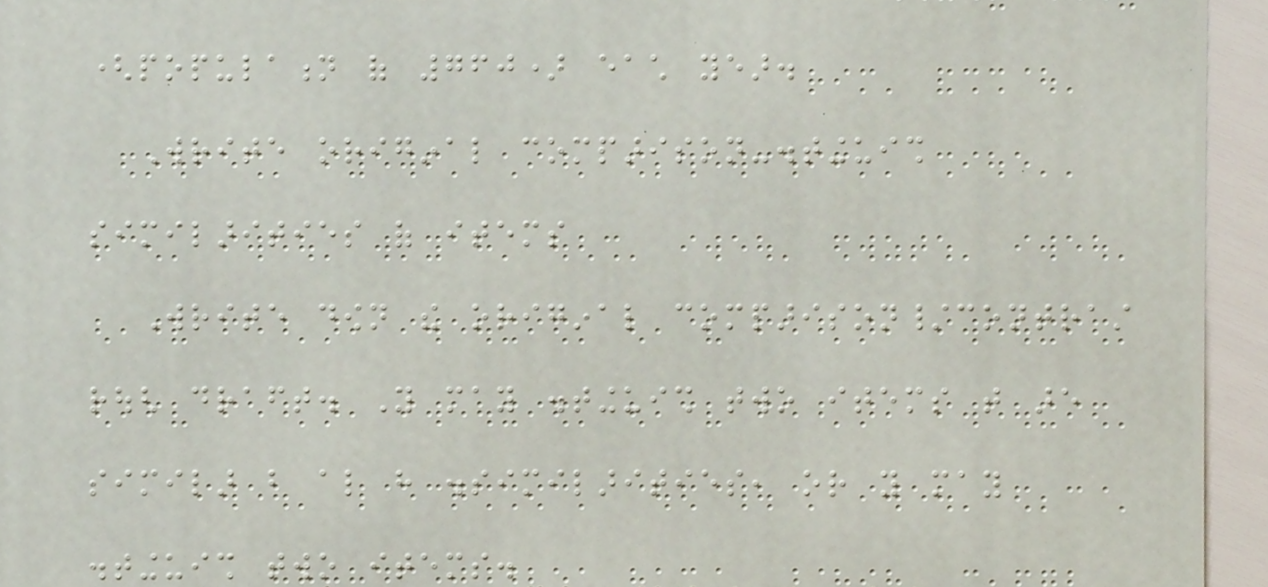(population of 760) each year.
Write original comparison-distinguish
similarities of items
Write down the original comparison/contrast
rough draft. You may distinguish two items that are
similar but also have dissimilarities, or you may
distinguish two items.
